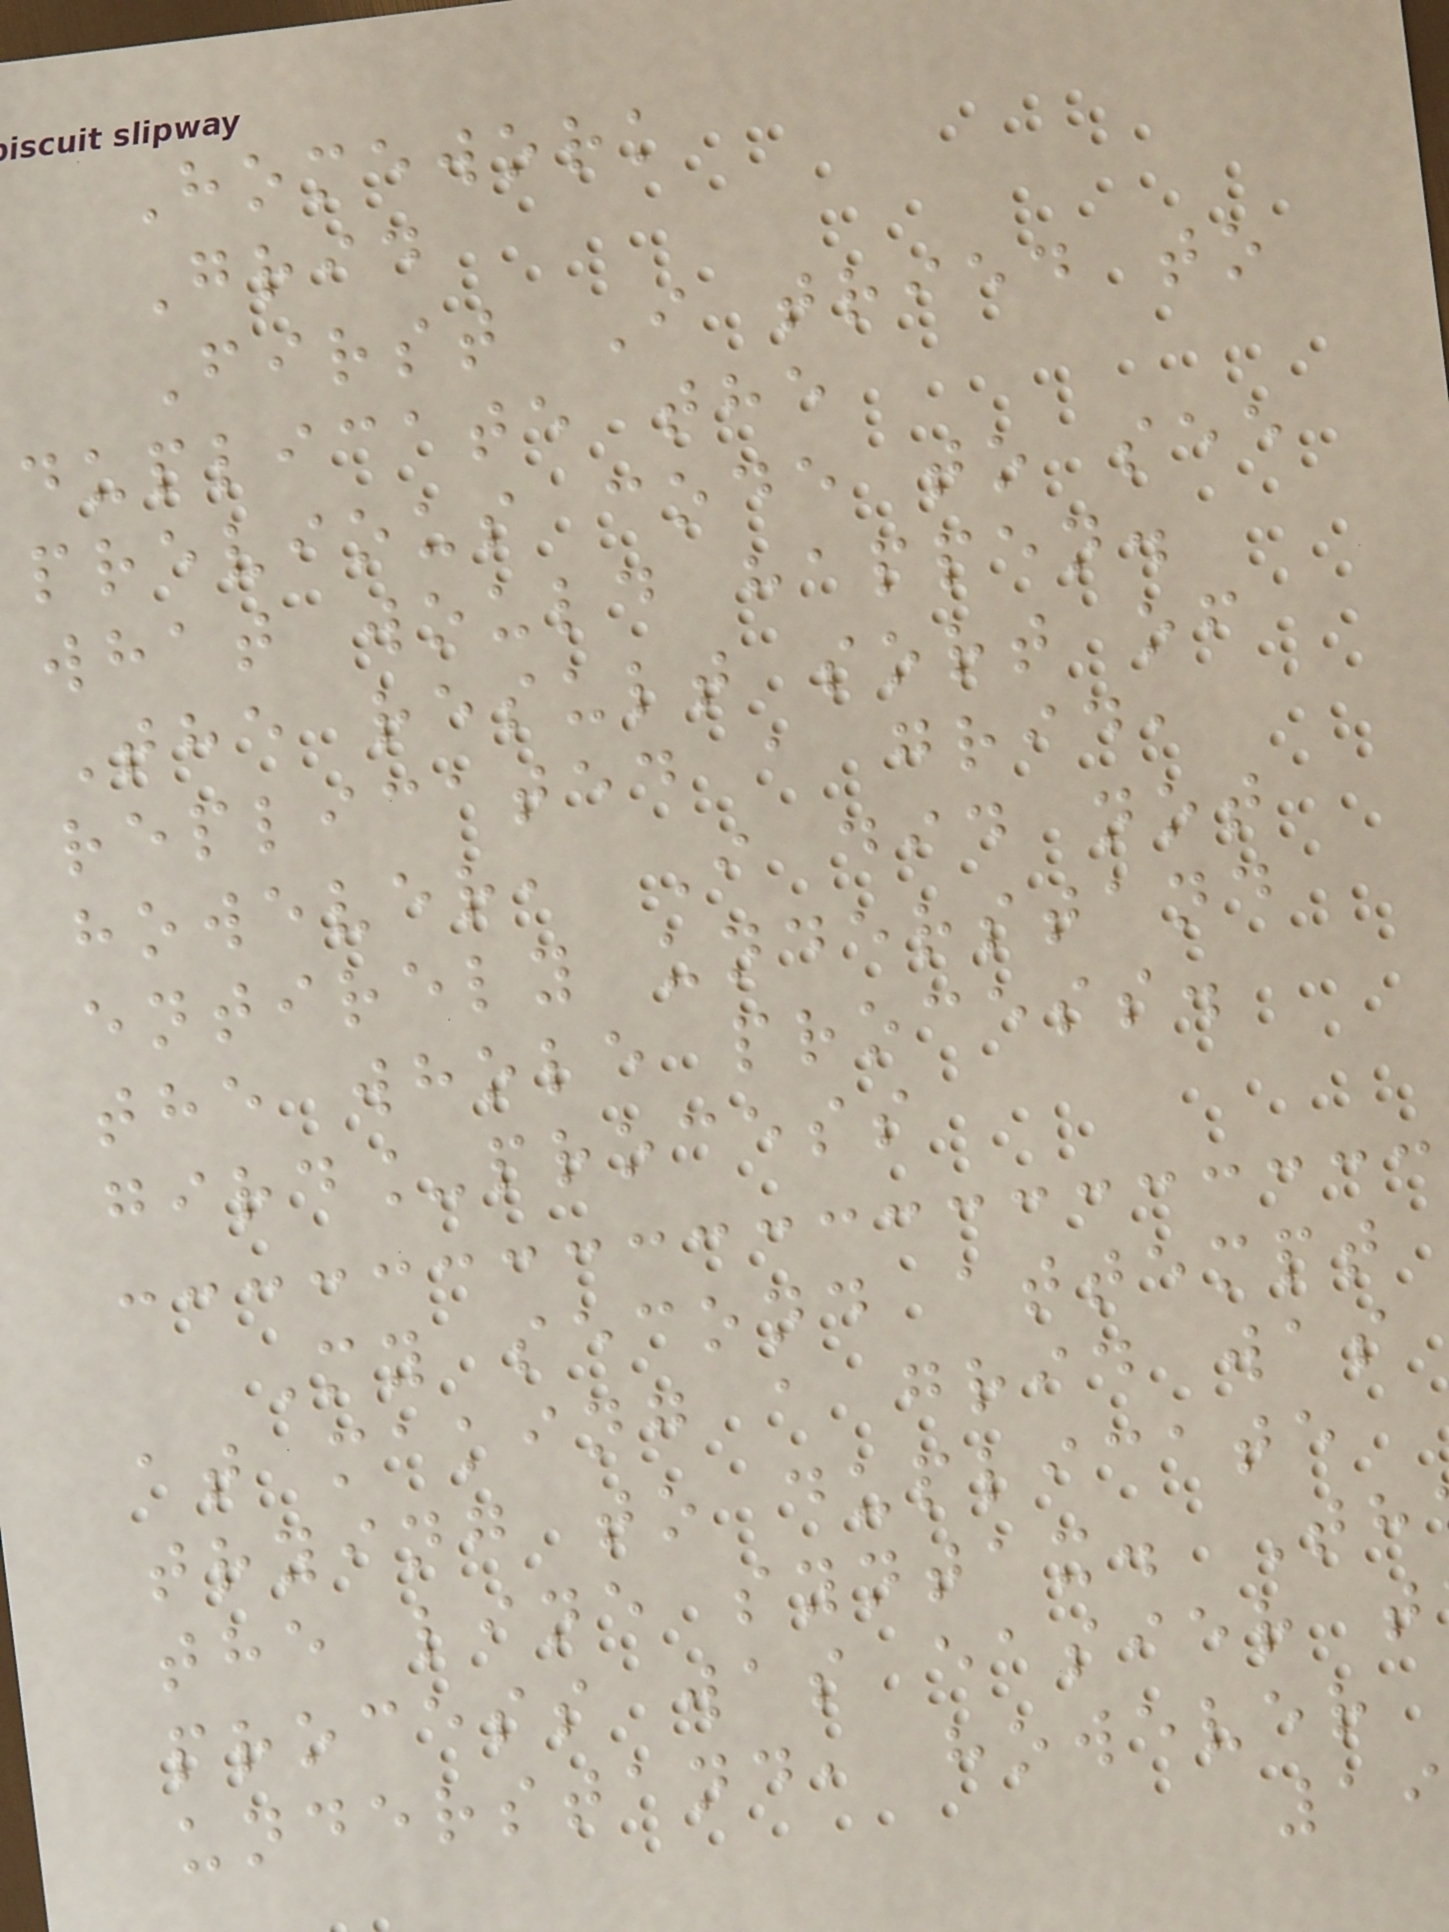Homework
Grid
First I tried to
duplicate the
previous code to see
what would happen.
The result sort of
replicated a grid,
however, I did not
entirely understand
the whole process.
gird_process
My second attempt
at making a grid was
trying to duplicate
the line syntax. Th
process was easier t
understand, however
